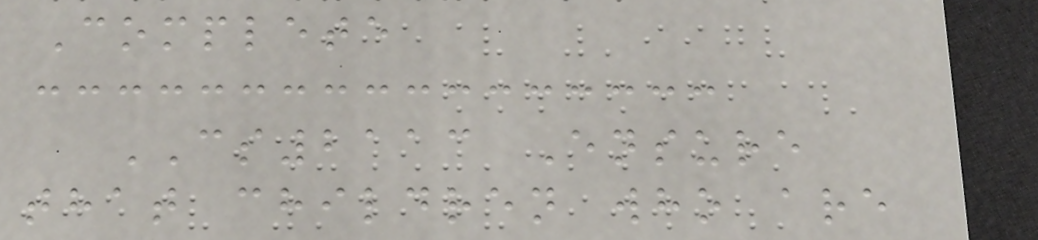Complete
CS2113 Ensure
that children who are
